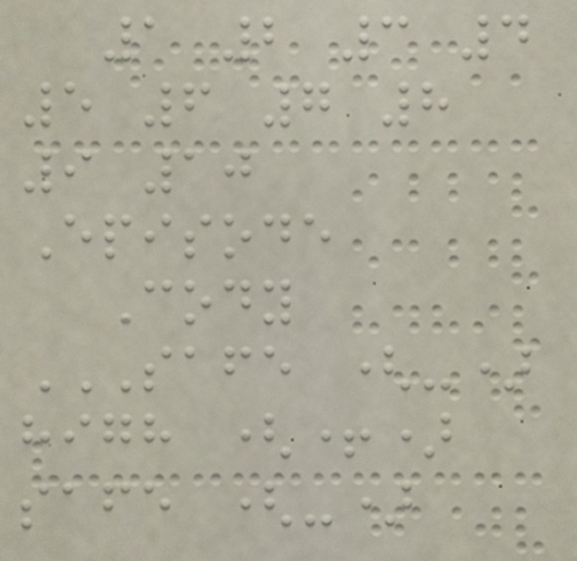1 2 3 4
5 6 7 8
9 10
Episode
Cody
SAFE (-)
HIGH (+)
SAFE (-)
